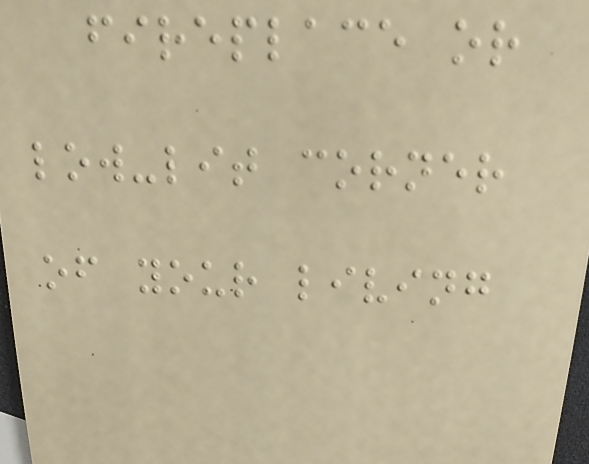fireplace or
low-lit corner
of your living
